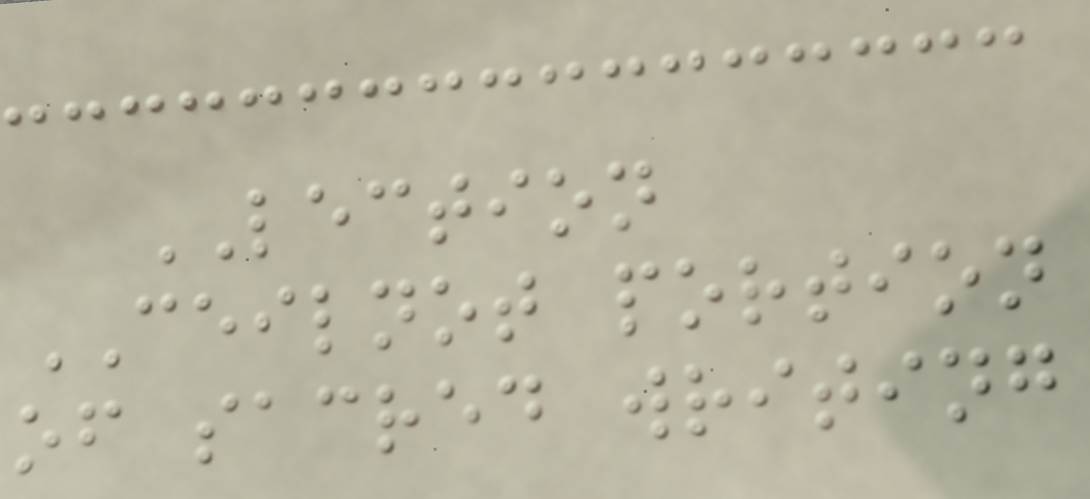LECTION
CEILNOT portion
of sacred writing
